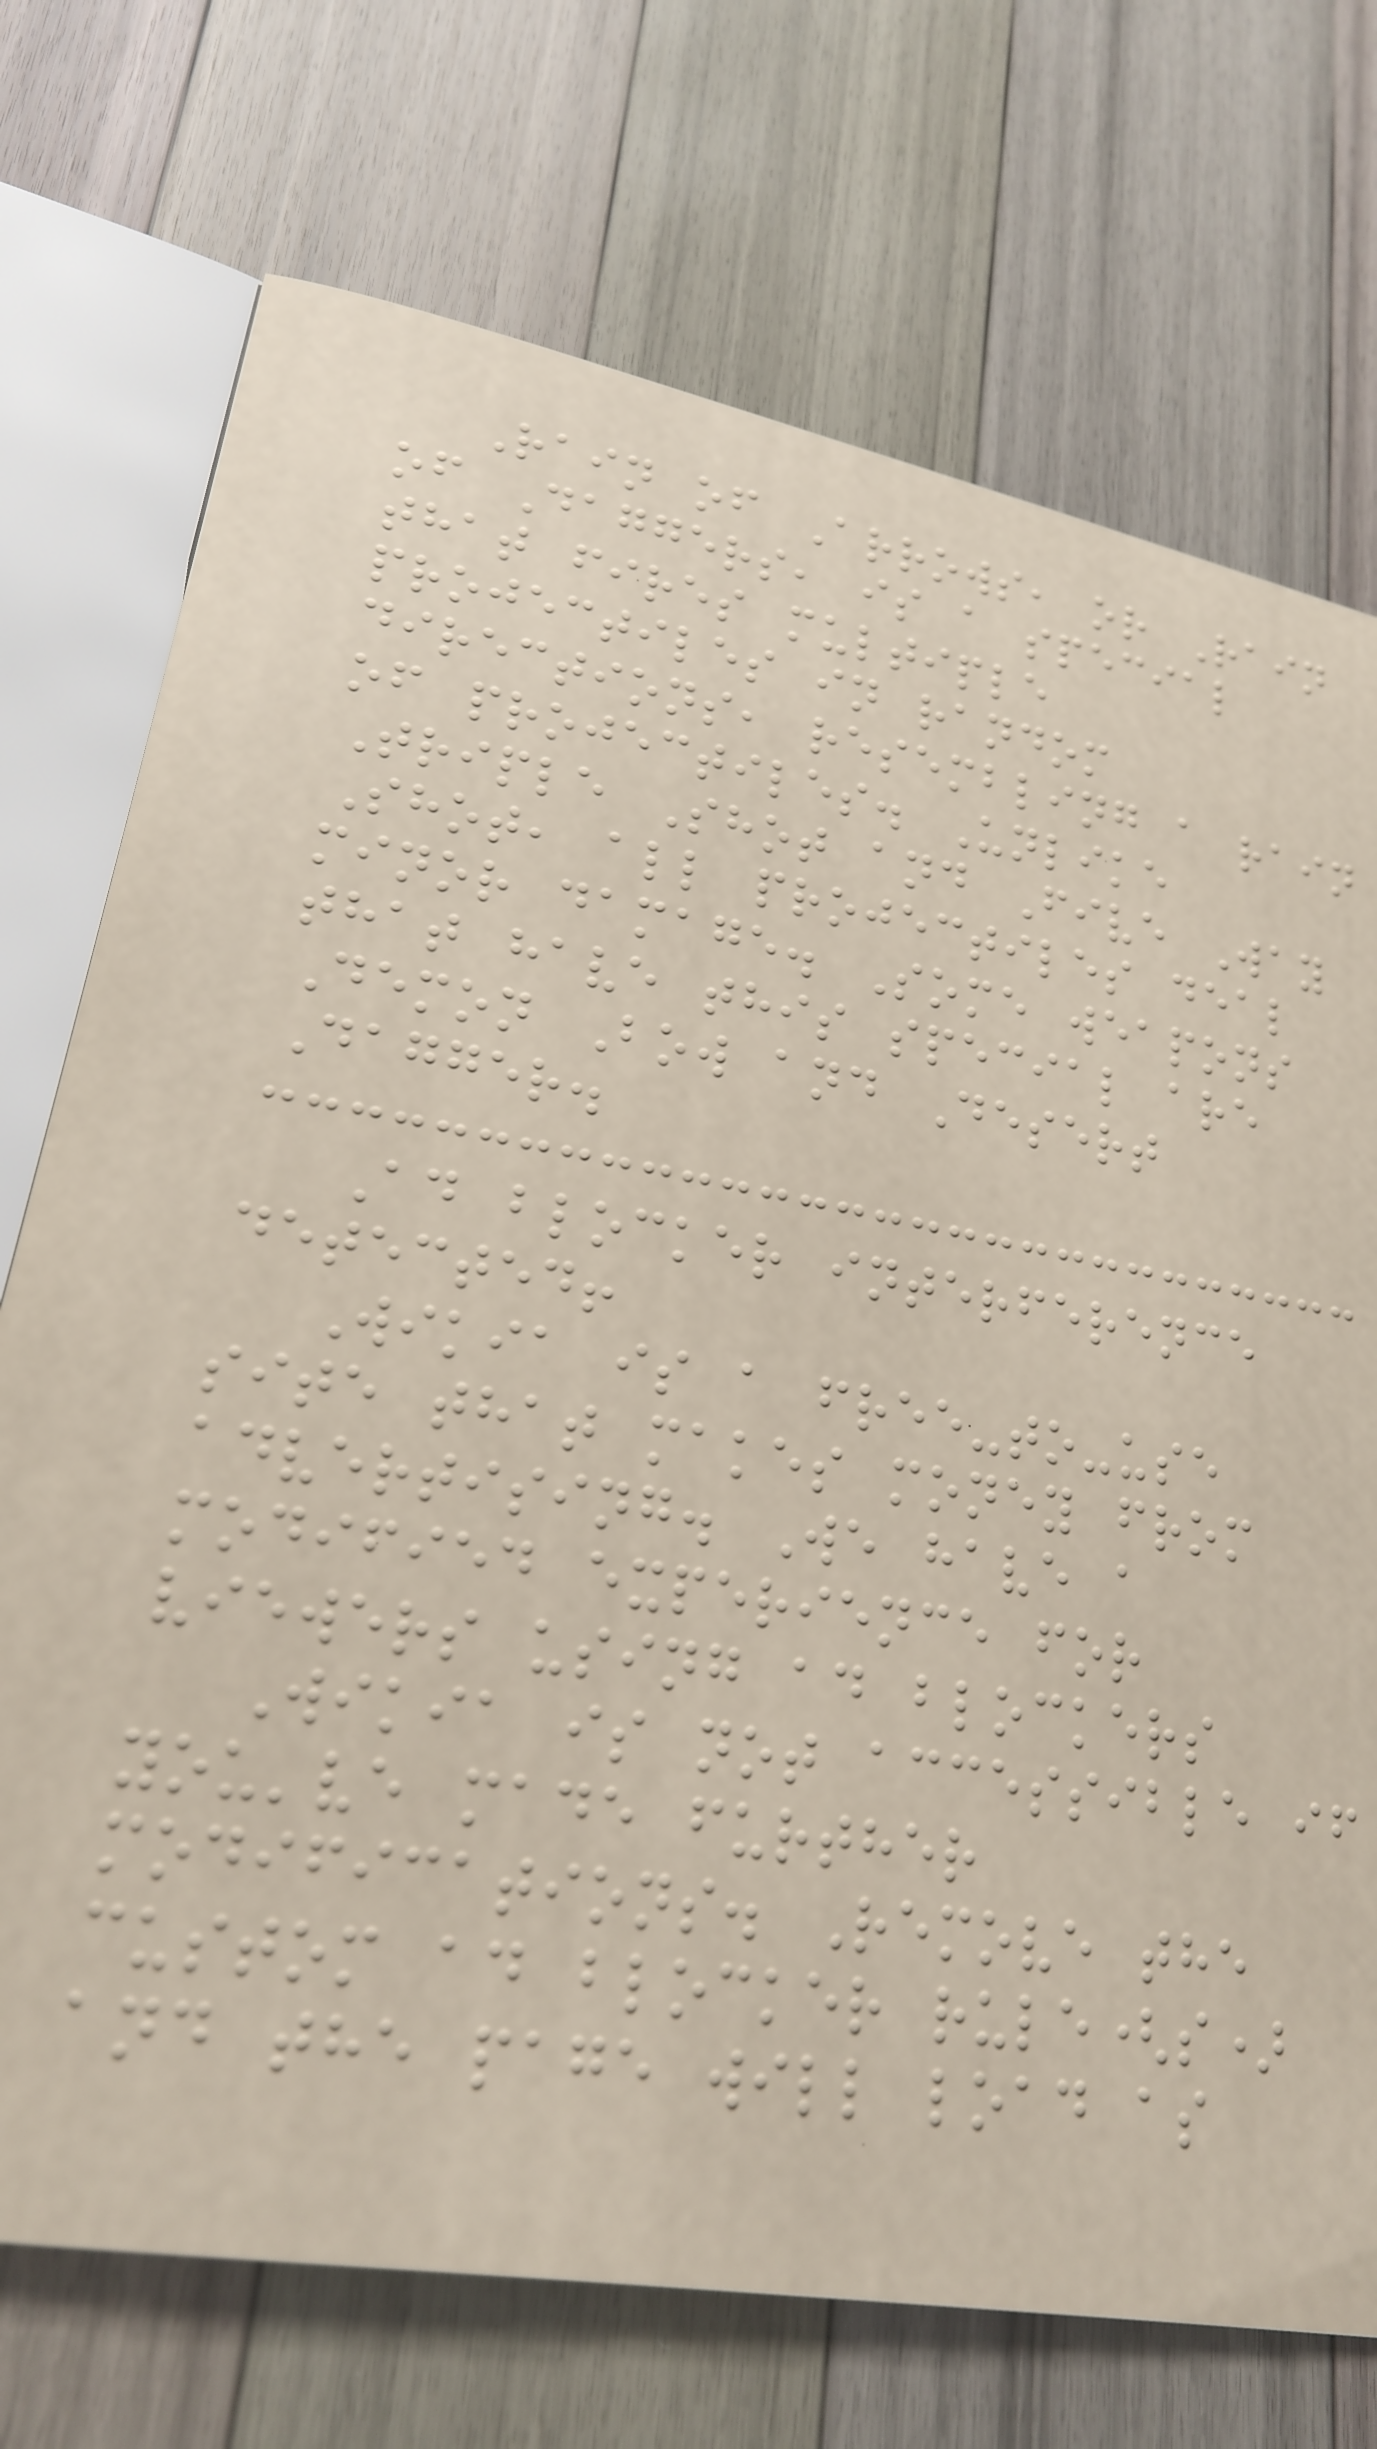Rain of Arrows, or Rain
of Daggers, is a special
that fires multiple
projectiles in random
directions, resembling a rain
of projectiles. Unlike
Triple Shot and Five Way
Shot, all projectiles deal
minor damage. Some weapons
that have this special are
Demon Bow and Desert
Dagger.
Ad blocker interference
detected!
Wikia is a free-to-use
site that makes money from
advertising. We have a
modified experience for
viewers using ad blockers
Wikia is not accessible if
you've made further
modifications. Remove the
custom ad blocker rule(s)
and the page will load as
